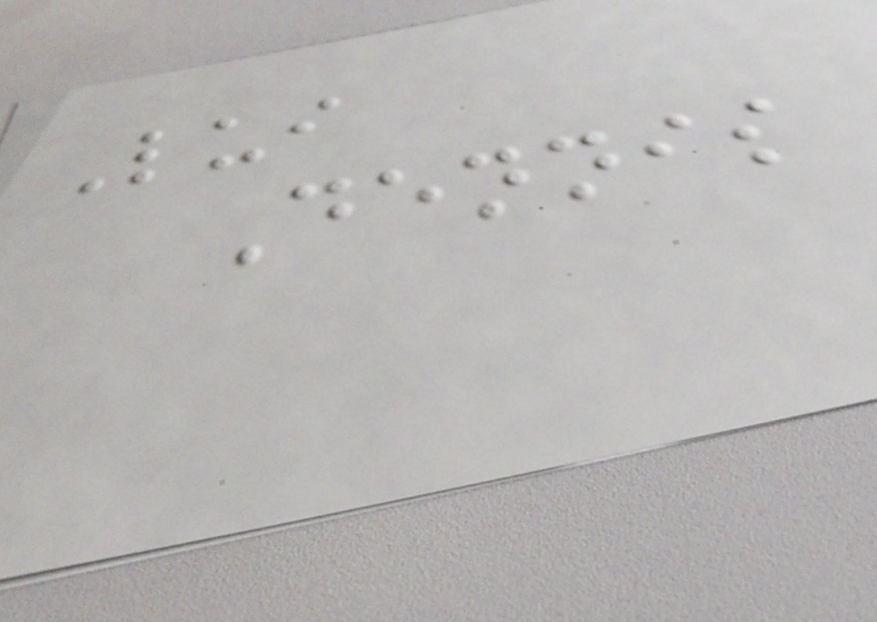Lui
Dennis
